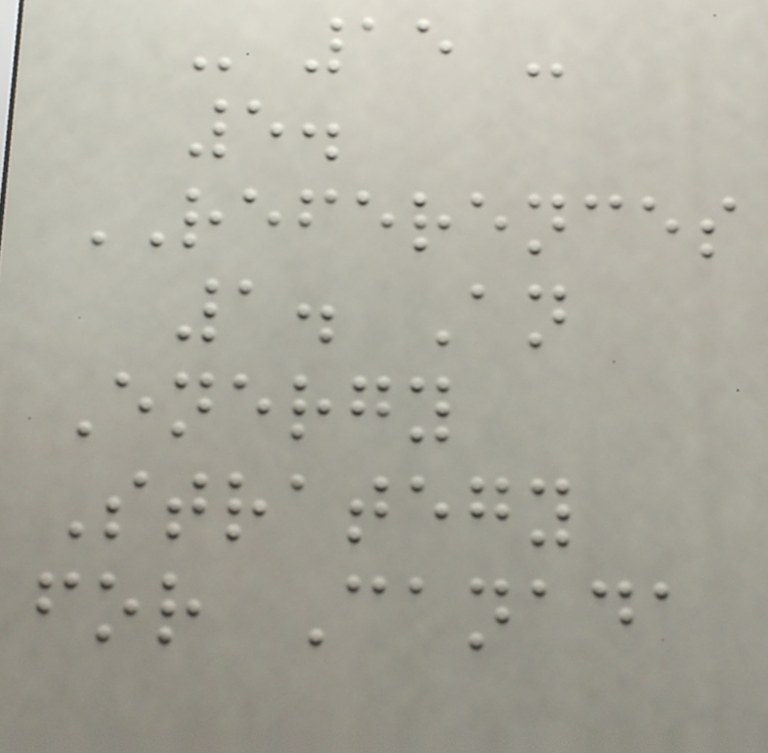- 15 -
5.
REFERENCES
1. An
Energy
Strategy
for Canada
